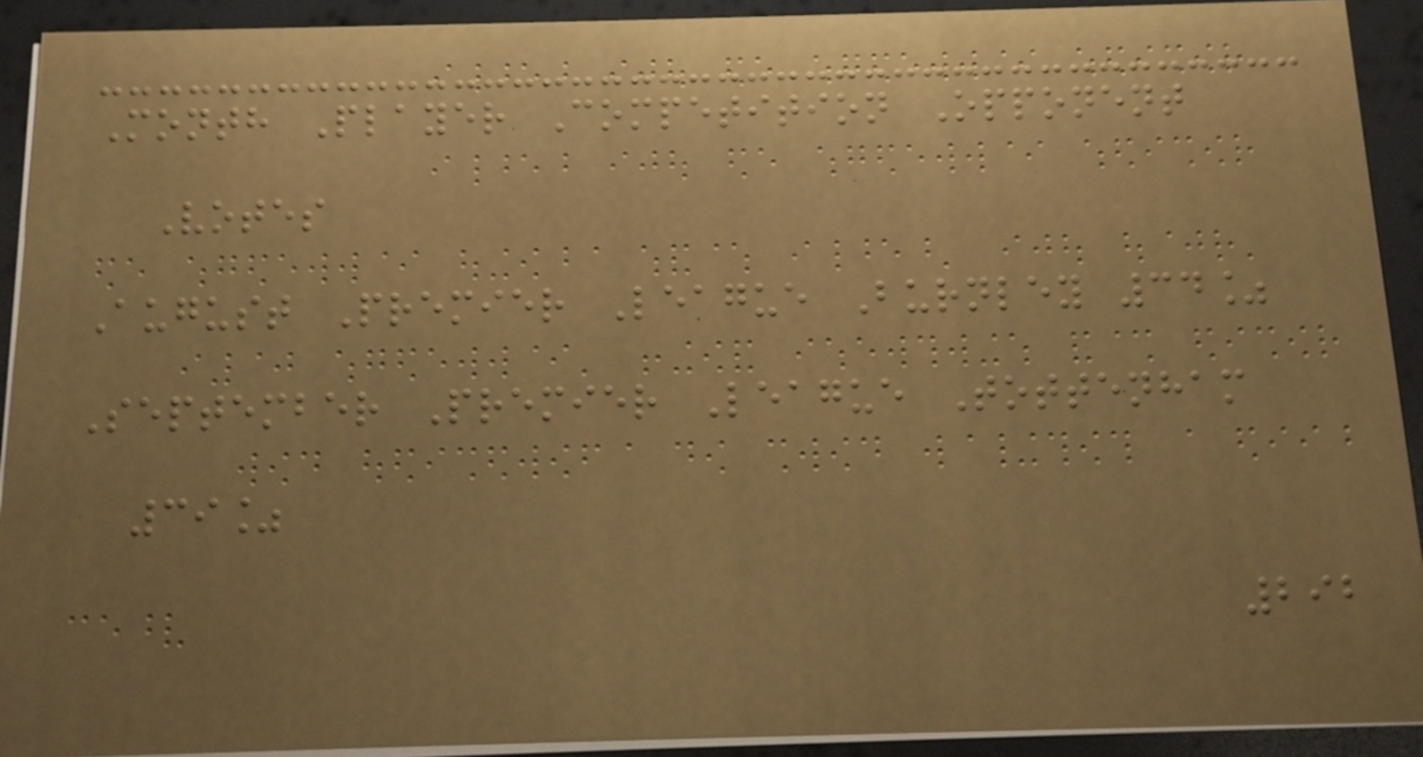Month Player Competition Opponent
Votes
August Premier League Burnley 34%
September Premier League Tottenham
39%
292
